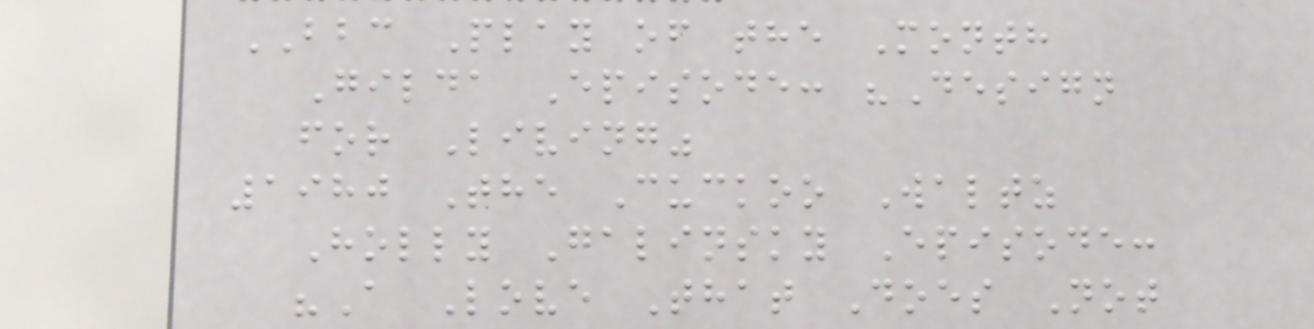BBC Play of the Month
Gilda Episode: "Design
for Living"
1980 The Cuckoo Waltz
Holly Galinsky Episode:
"A Love That Does Not
